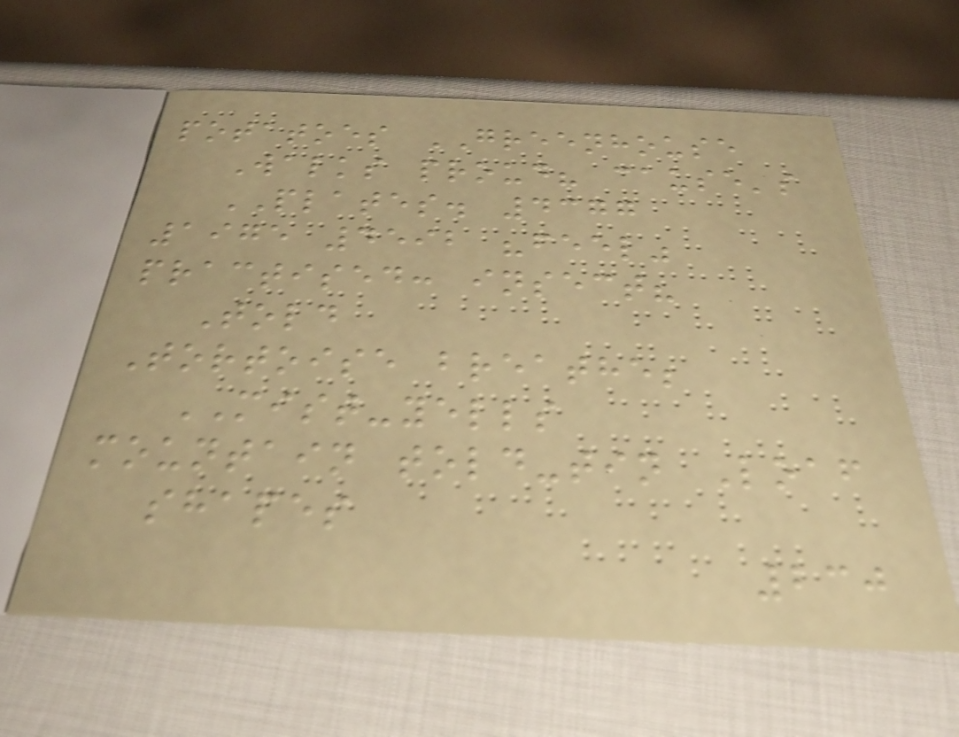potatoes GREENHOUSE
Walks proud? cause's
PLATES. 4377
1975 4592 "feel"
practised: insect?
Told
Tortoise breathe;
MIST-yells
mountain told-tin Loaf
shapes
230
